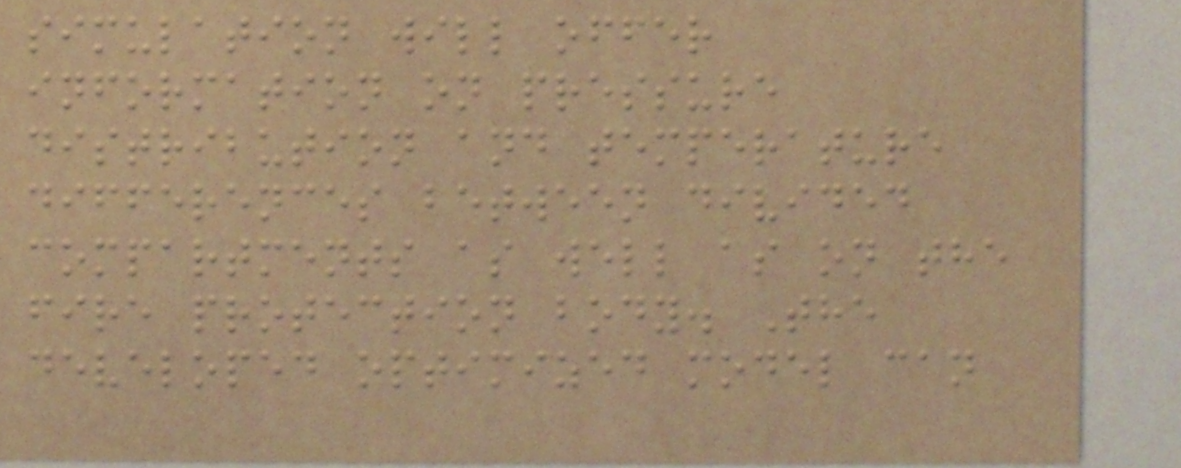simulation will offer
information on pressure
distribution and temperature
differences between divided
compartments as well as on the
fire protection body. The
developed optimized model can
